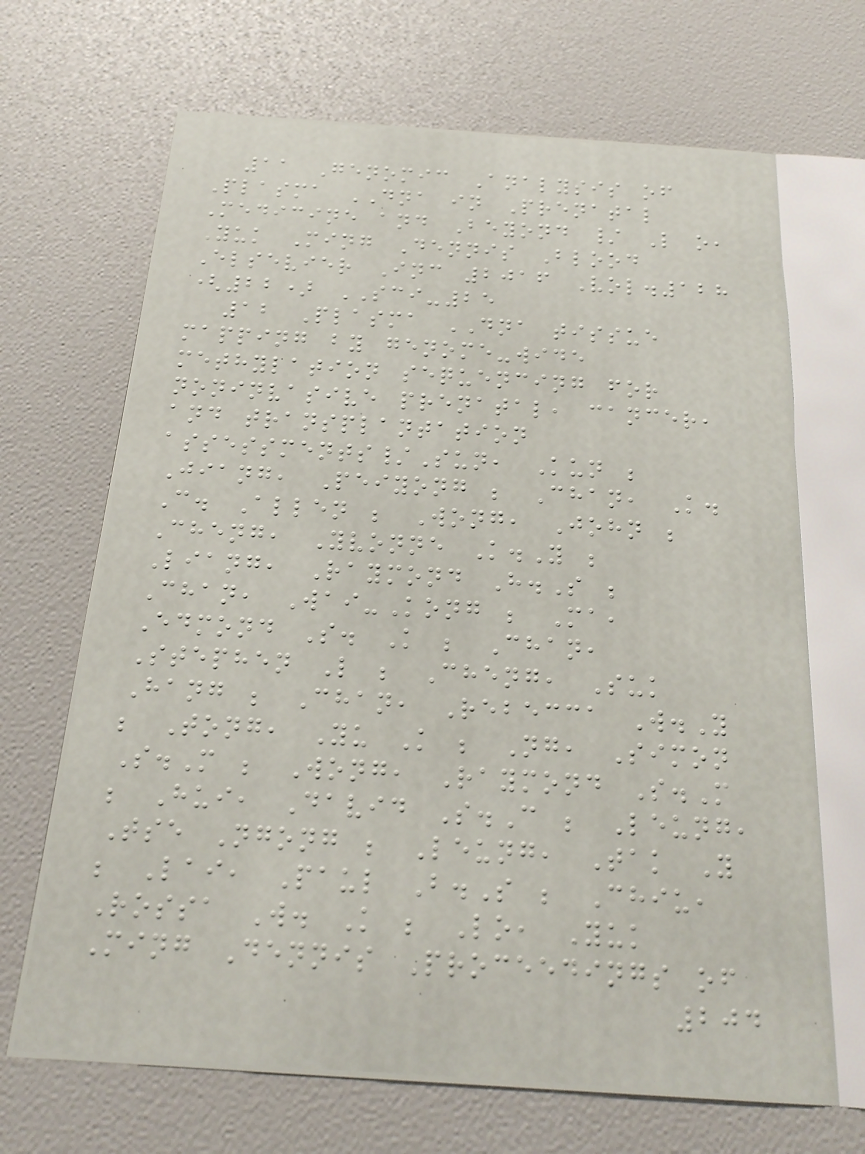11 Genomic Analysis of
Plasma DNA in Prenatal
Medicine and Beyond / L o,
Yuk Ming Dennis Blood
Elsevier Inc 2016 Vol.128
(22) SCI-25
12 Plasma DNA tissue
mapping by genome-wide
methylation sequencing for
noninvasive prenatal, cancer,
and transplantation
assessments/Sun, Kun ;
Jiang, Peiyong ; Chan, K.
C. Allen ; Wong, John ;
Cheng, Yvonne K.Y ;
Liang, Raymond H.S ;
Chan, Wai-Kong ; Ma,
Edmond S. K ; Chan,
Stephen L ; Cheng, Suk
Hang ; Chan, Rebecca W.Y
; Tong, Yu K ; Ng, Simon
S.M ; Wong, Raymond S.M
; Hui, David S.C ; Leung,
Tse Ngong ; Leung, Tak Y
; Lai, Paul B.S ; Chiu,
Rossa W. K ; Lo, Yuk
Ming Dennis Proceedings of
204
